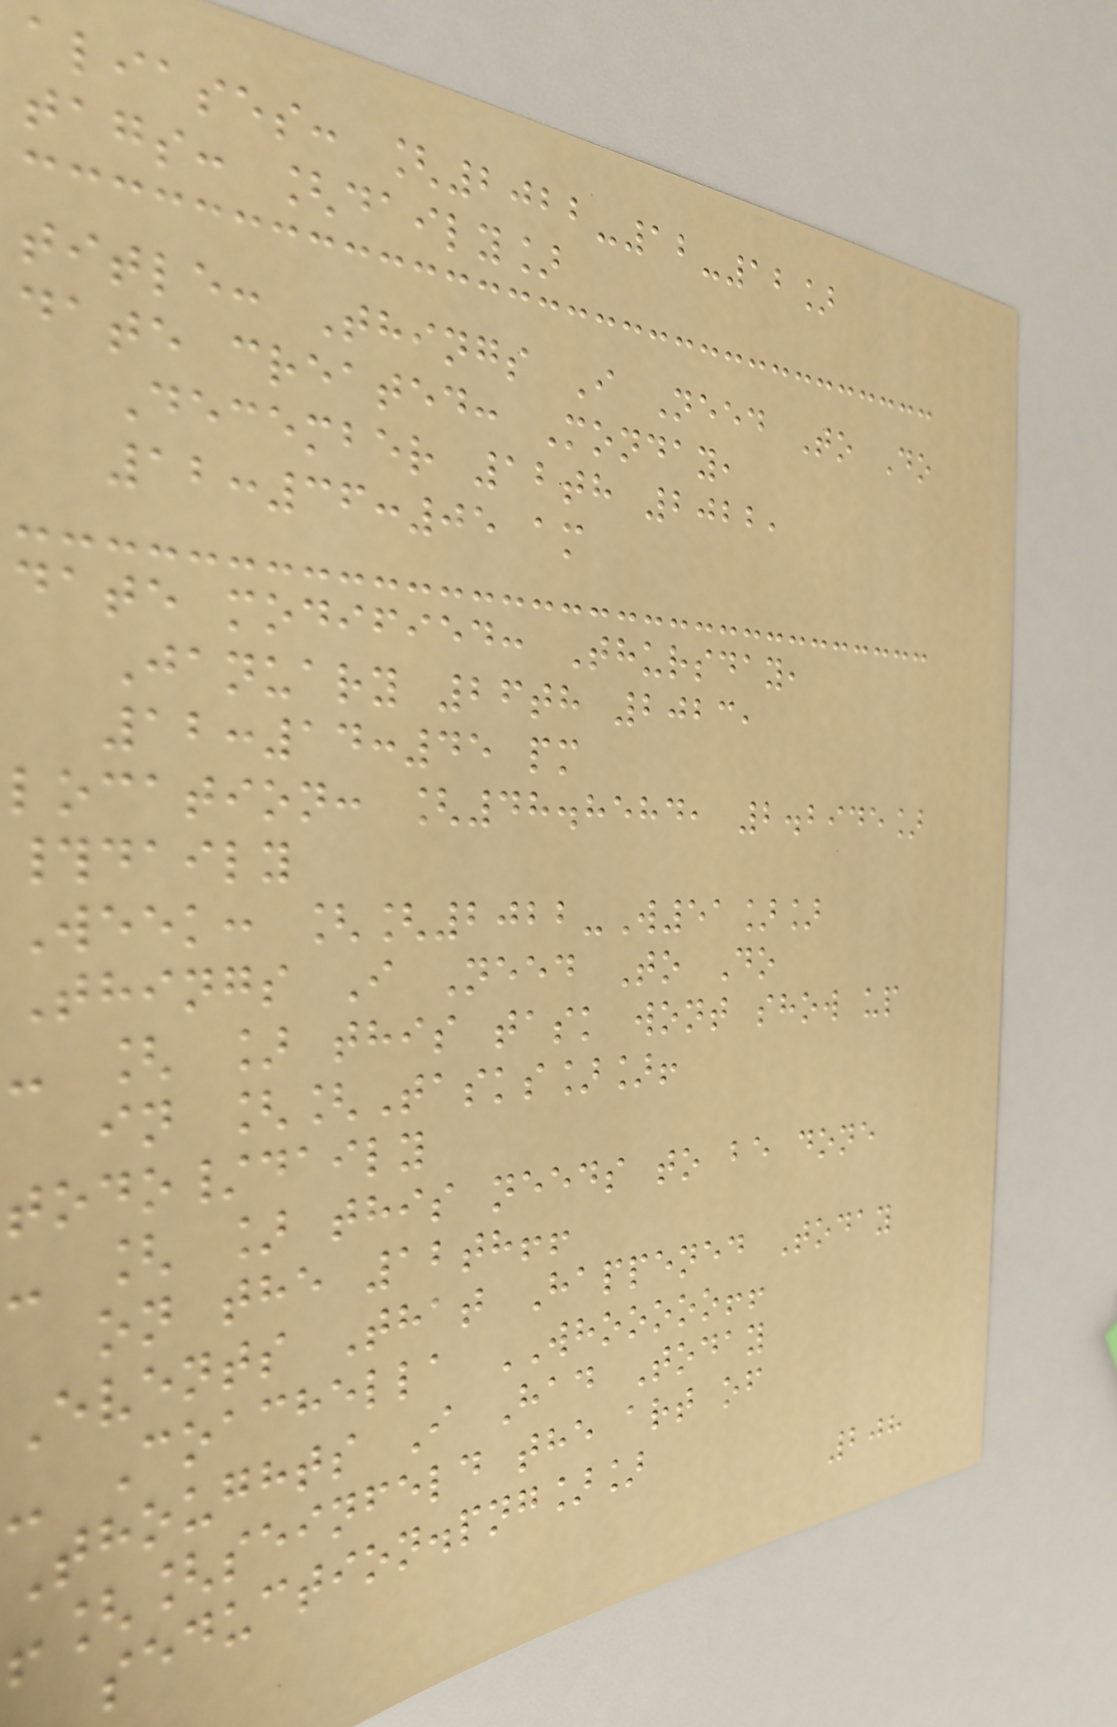aliases: [2022-12-12]
tags: [daily]
title: Things I Need To Do
date created: Monday,
December 12th 2022,
12:36:05 am
date modified: Thursday,
January 26th 2023,
12:14:45 pm
location: [48.8584, 2.2945]
#daily
Week: [[2022-W51]]
Things I Need To Do
- [ ] this task wont show up
in [[Tasks]]!
todo/daily
- [ ] this needs to be done
on the 12th!!
Events That Happened Today
- Coachella WHOOOOO!!
Thoughts I Had Today
![[seinfeld the art of
seduction.png]]
208
